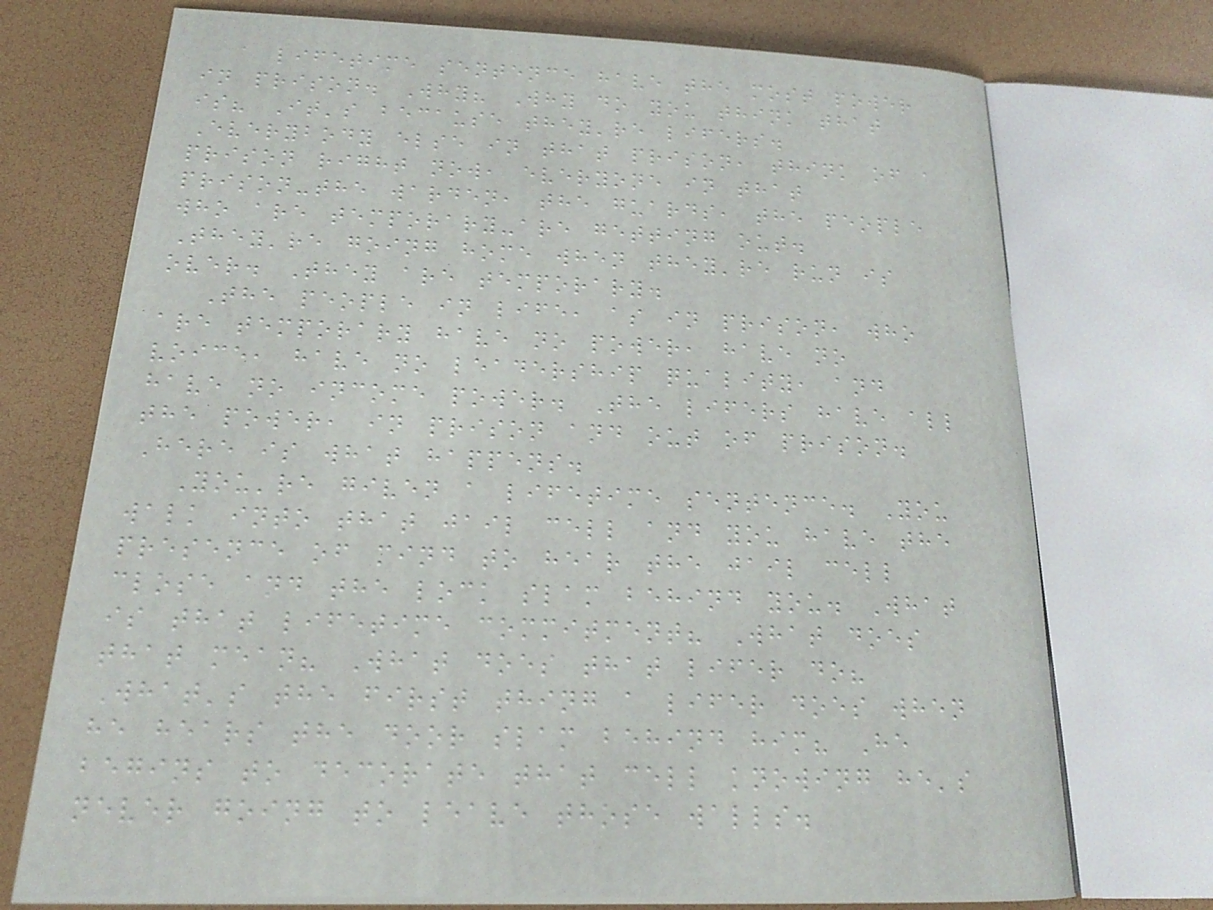a lifetime sentence have the most power
in prison. Why? Why do you think that
is? It's because they're lifers.
Everybody else in that prison, think of a
prison right now, everyone in that
prison-the warden, the guards, the people
who are temporary-are getting out.
They're going home when they're run is
over. They are temporary.
The people in life, as in prison, who
are temporary have no power, have no
voice, have no leadership quality, and
have no income power. The lifers have all
the power, in prison and out of prison.
Here is what happens.
You're given a lifetime sentence. You
walk into that jail cell and you have the
presence of mind to hear the jail cell
close and the lock slam behind you. What
is that lifetime commitment? What does
that mean? What does that lifer do?
What's the first thing a lifer does when
he hears the door slam behind him? He
begins to decorate that cell knowing he's
never going to leave those walls.
